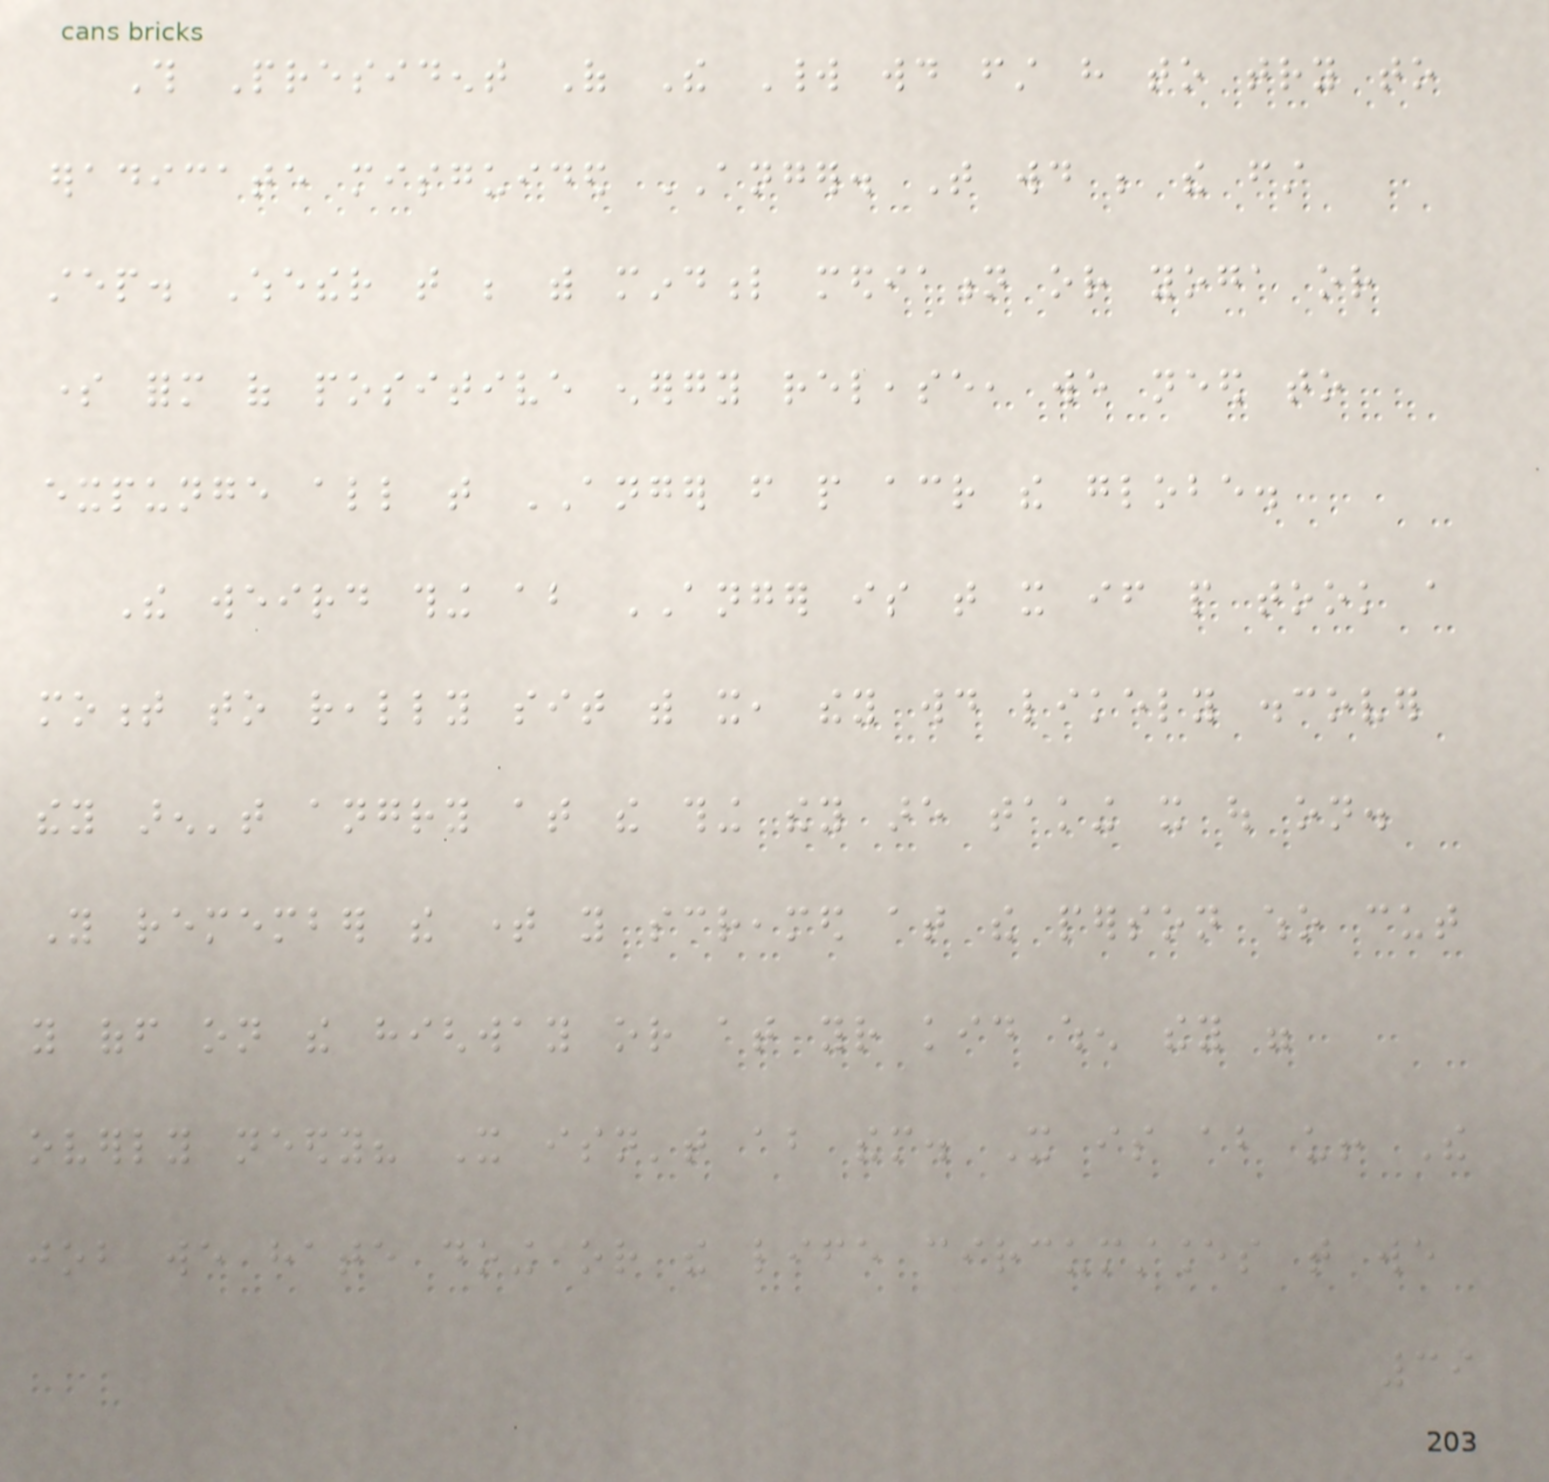This President Of The World would first have to try to
eradicate misguided ANGER. That would be the first
step. Whether that be with mindful mediation or yoga or
some form of positive energy release, we need to
expunge all that ANGER from people across the globe.
The weird thing about ANGER is that it if people took a
moment to really sit with it, they would likely discover
they aren't angry at the thing they are taking it out on.
You remember the time you screamed at the person who cut
you off on the highway or at your kid when they were
overly needy? It isn't about them. It is about us! The
job we hate doing or the life circumstances that we
39
